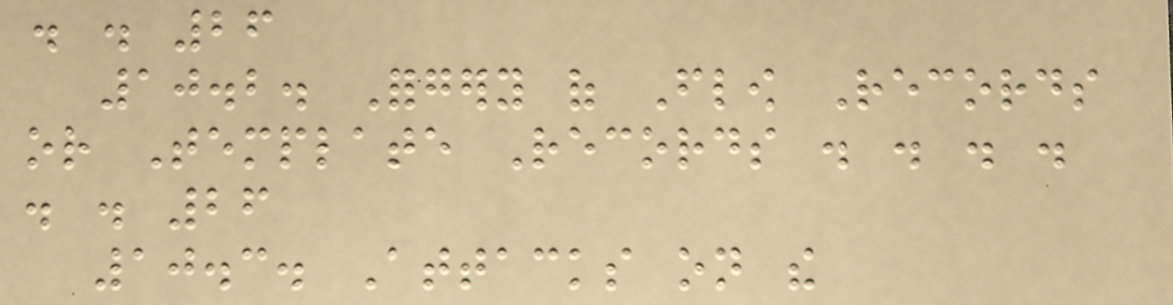. . 26
10.2. Forgery of Flow Records
or Template Records . . . .
. . 26
10.3. Attacks on the
